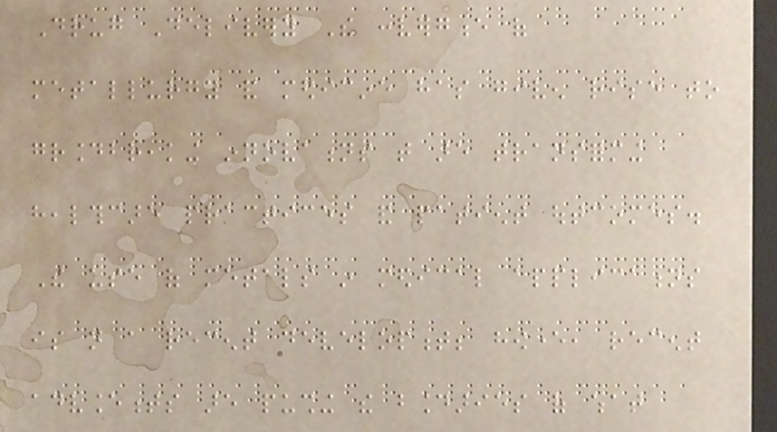Drug Delivery The convergence of
metallurgy and medicine has given rise to
groundbreaking innovations that are transforming
healthcare practices and patient outcomes.
The use of metals in medical applications
is not a recent development; however, recent
advancements are pushing the boundaries of what
